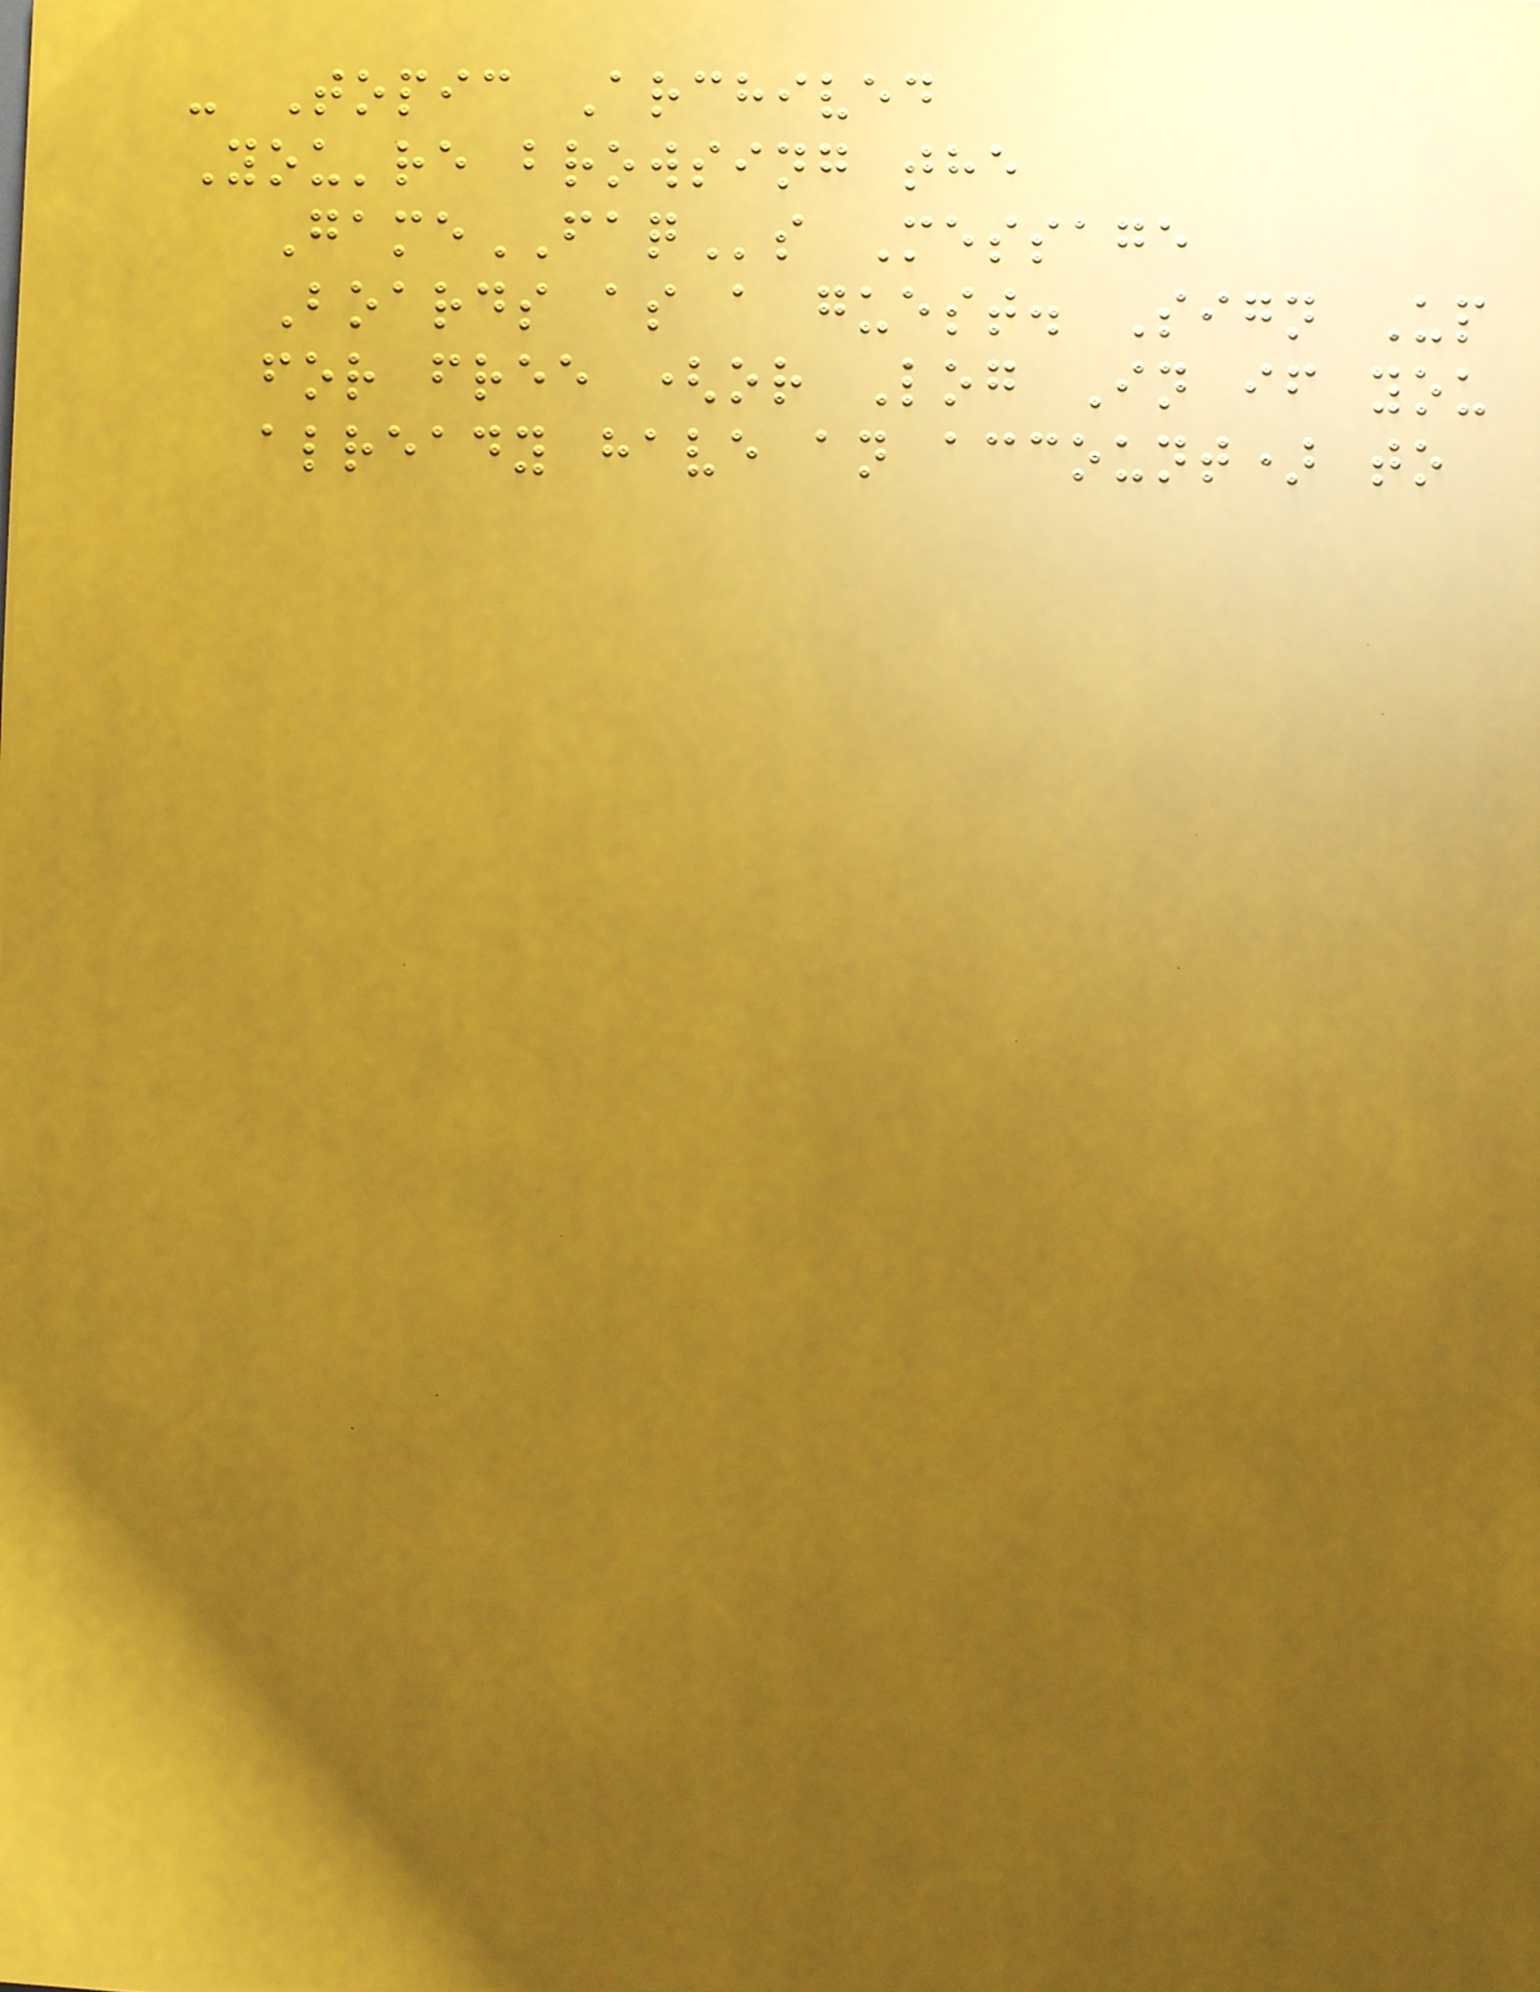- Topic Archived
You're browsing the
GameFAQs Message
Boards as a guest. Sign Up
for free (or Log In if you
already have an account) to
